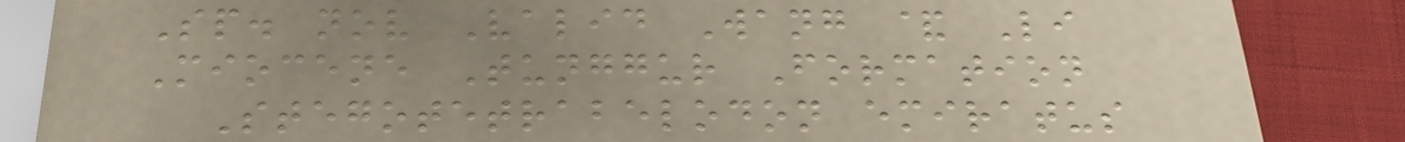Sp. nov Valid Wang & Li
Miocene Tunggur Formation
Stegotetrabelodon emiratus
